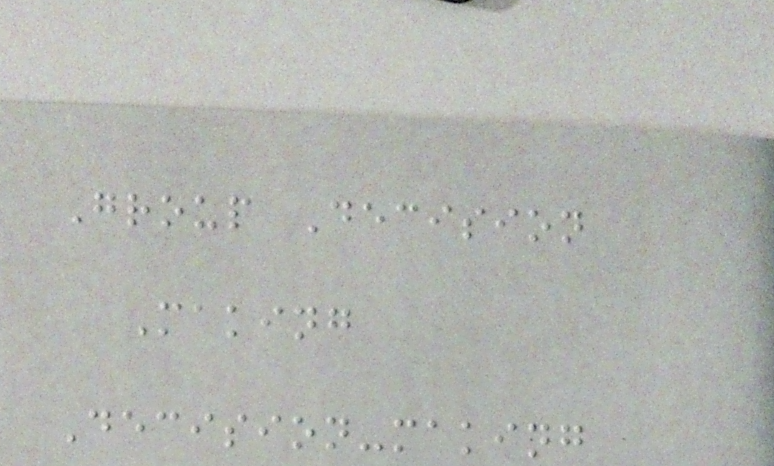Group Decision
Making
Decision-making
